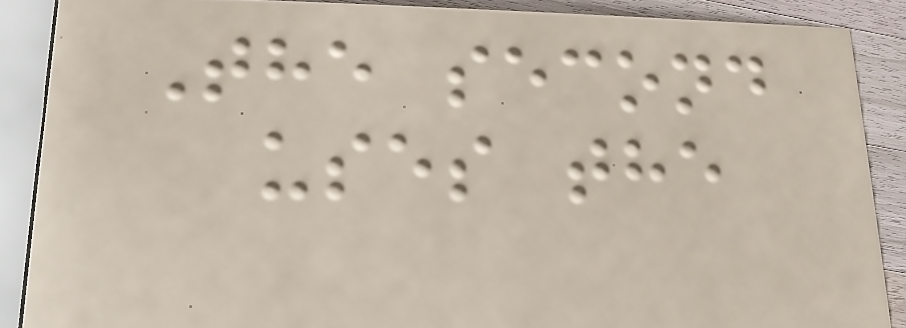The second
uses the
